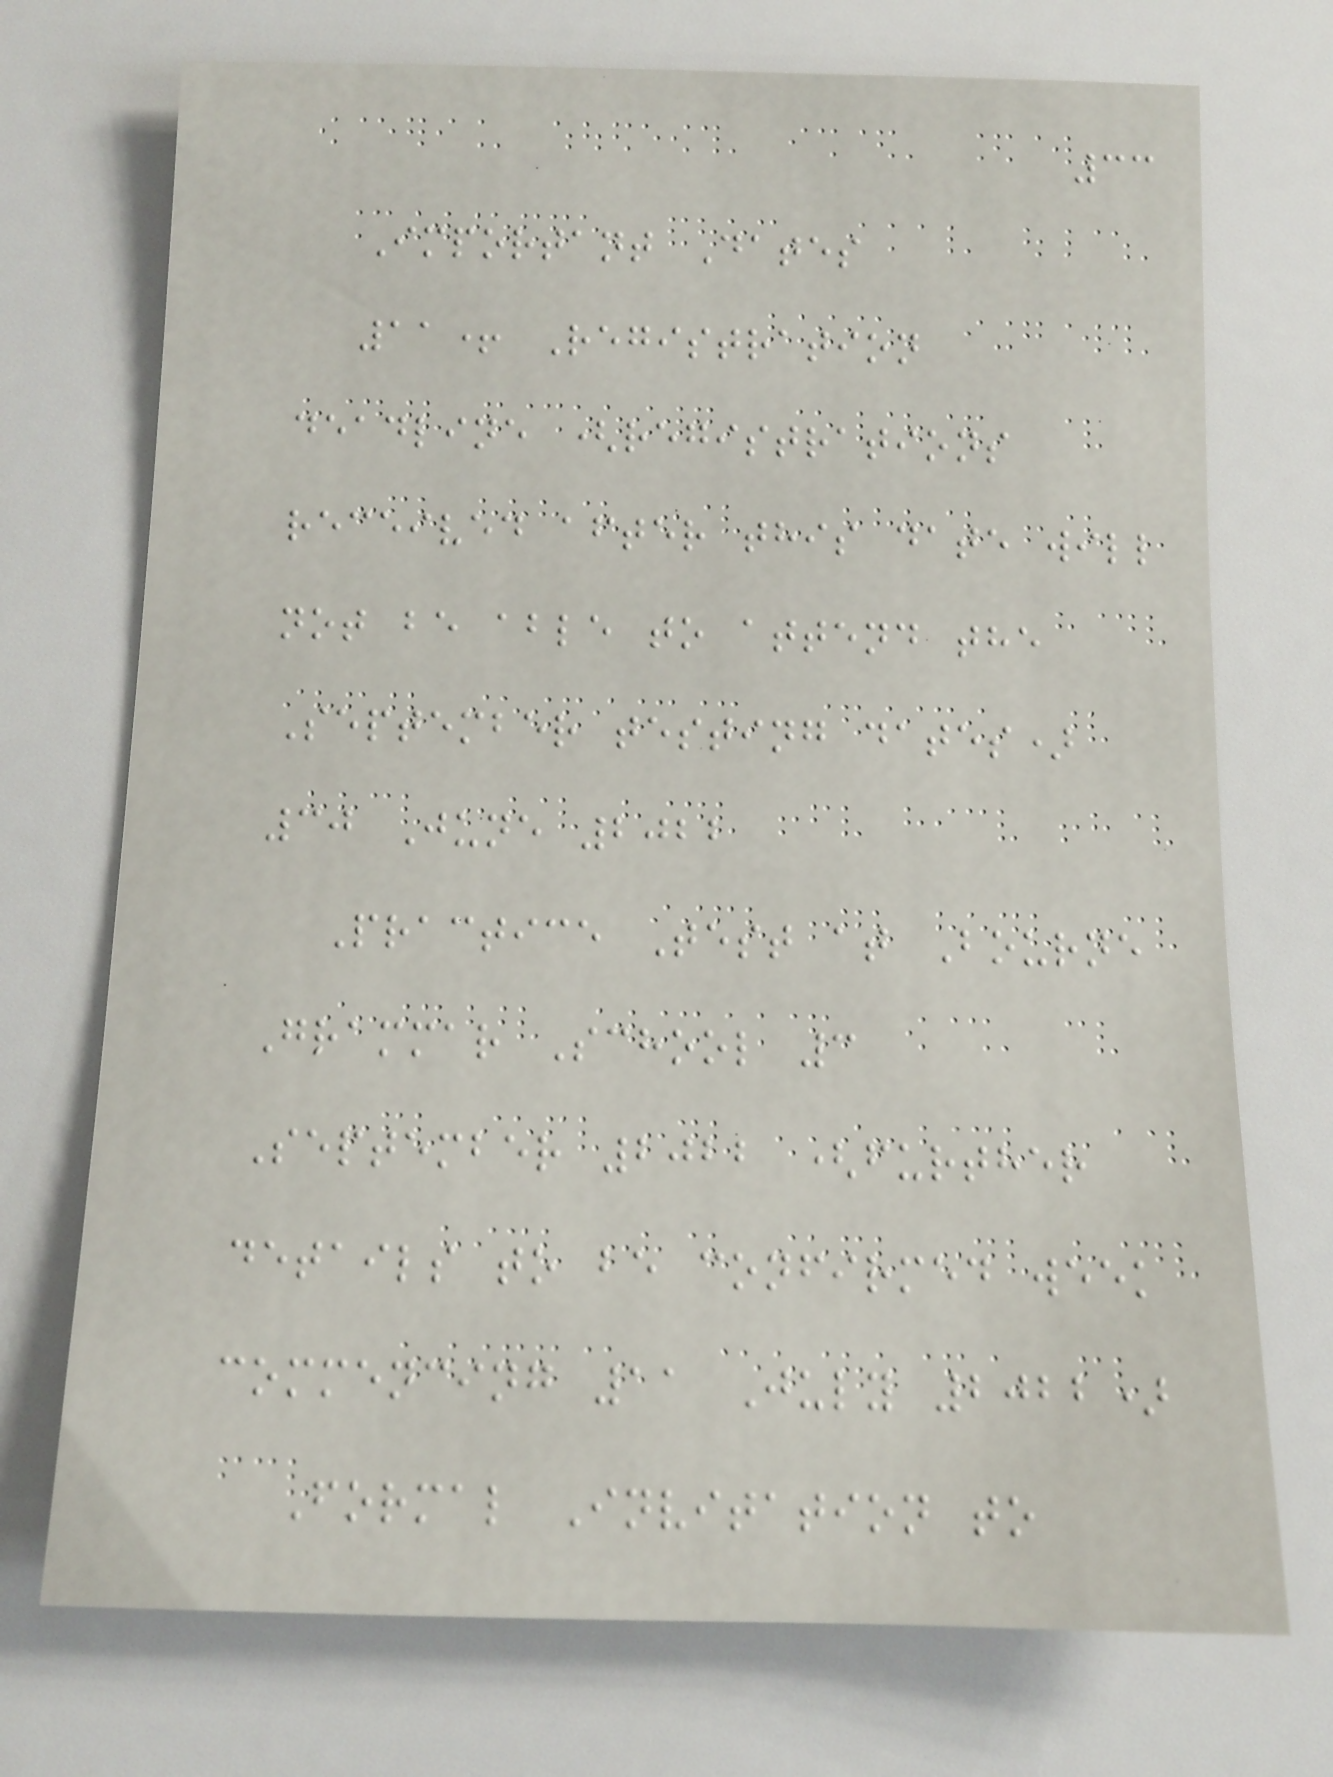33
Important Dates
11+ Registration
deadline (registrations
received after this date will
not be able to attend the
September testing dates)
30 June 2022
Practice Test at Bourne
Grammar School 3
September 2022 (further
details to be confirmed week
commencing 11 July 2022)
Formal Invitation to
